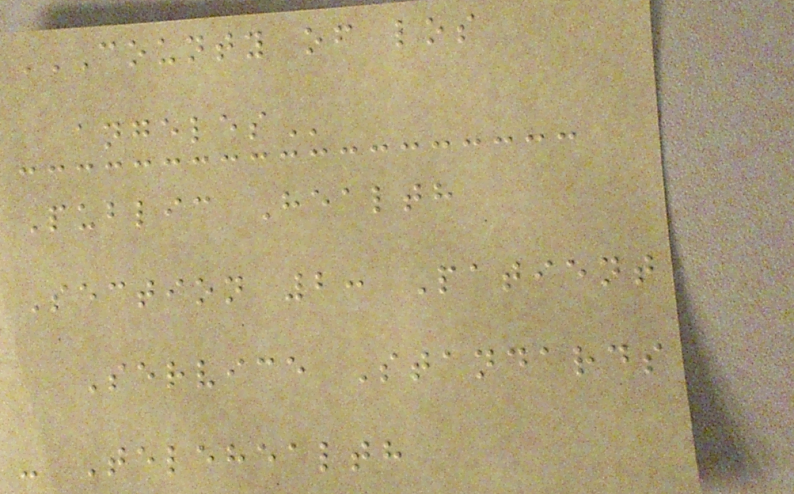COUNTY OF LOS
ANGELES
Public Health
Section 2: Patient
Service Standards
- Telehealth
